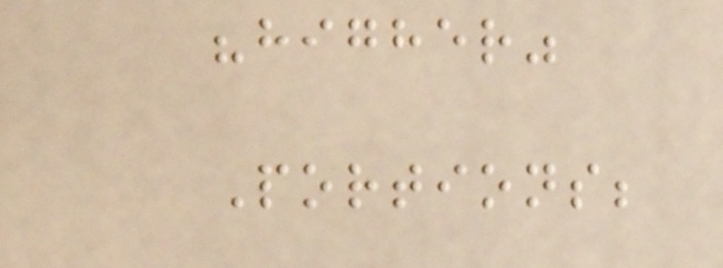"higher"
Portions;
